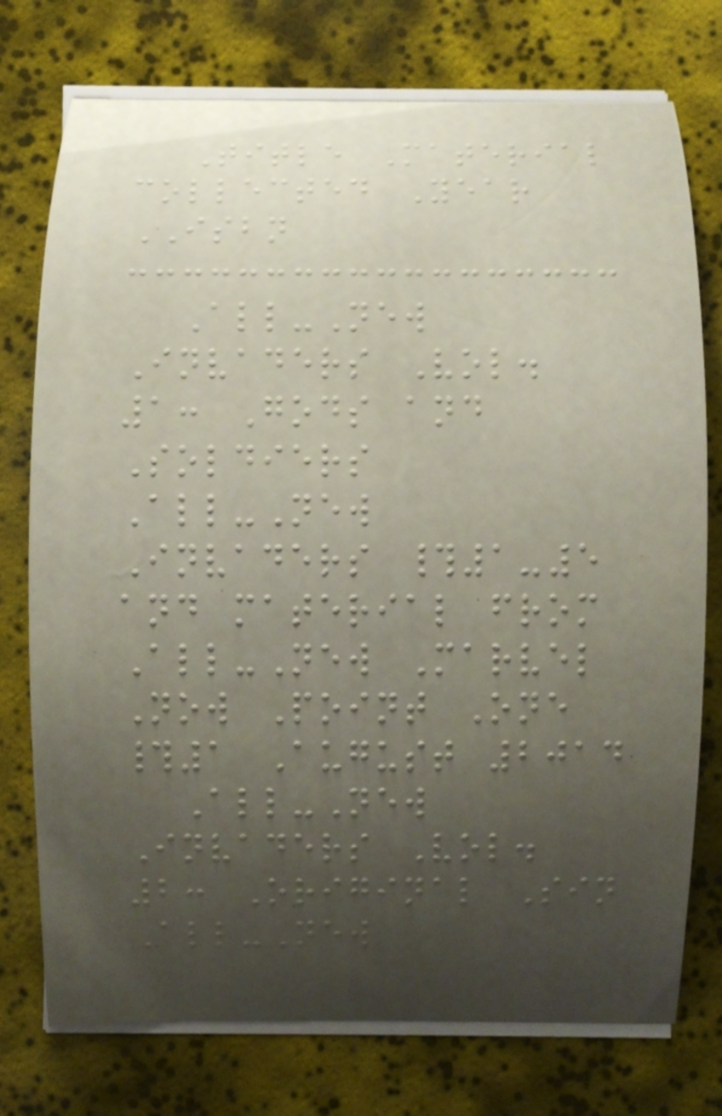Title Material
collected Year
ISBN
All-New
Invaders Vol.
1: Gods and
Soldiers
All-New
Invaders #1-5
and material from
All-New Marvel
Now Point One
#1 August 2014
All-New
Invaders Vol.
2: Original Sin
All-New
